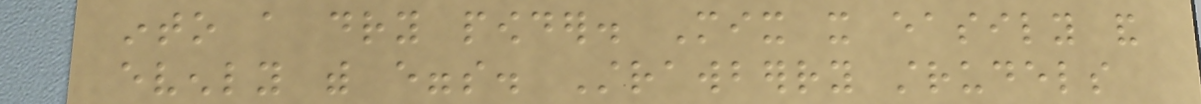into a dry powder. Mix it easily and
evenly with eggs. Strawberry strudels
